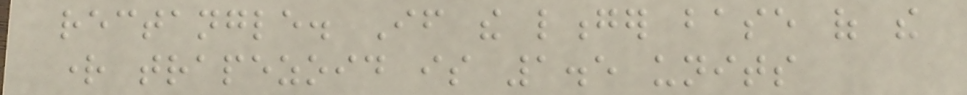rectangle. If the longer base of the
right trapezoid is 1.5 units
